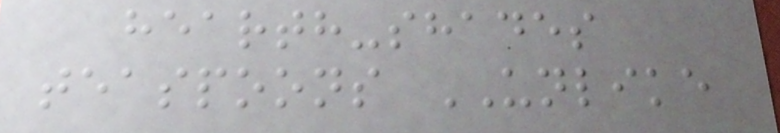hearth-shades
teaspoons UNLIKE
